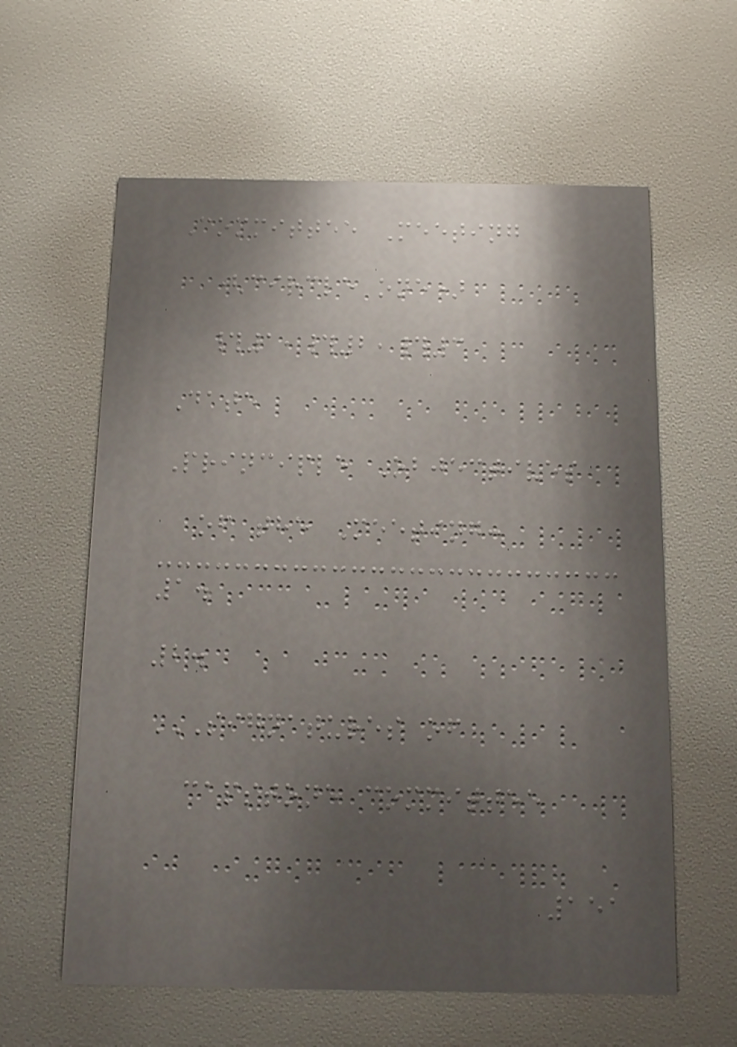Committee Meeting
(circle one)
#1,#2,#3
Date
Principle Objectives
of the Meeting:
1.
2.
SIGNATURES OF
CAPSTONE COMMITTEE
151
